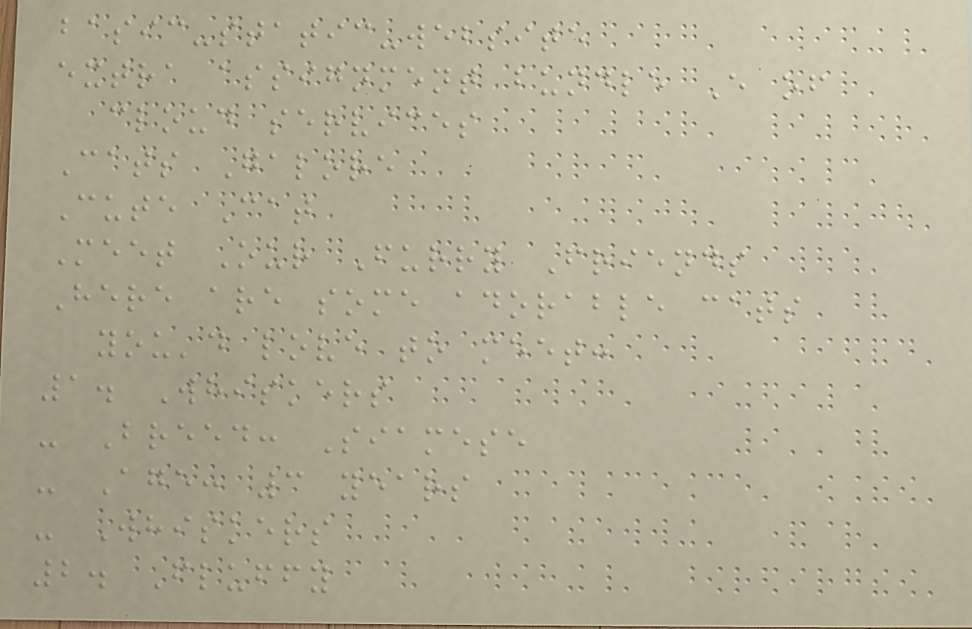basic-static-website
extra assignment bundle E of
cloud services
Cats Galore
Cute Cat
Meet Our Furry Friends
Here are some adorable cats
you'd love to meet:
1. Whiskers
- Breed: Siamese
- Age: 3 years
- Whiskers
2. Fluffy
